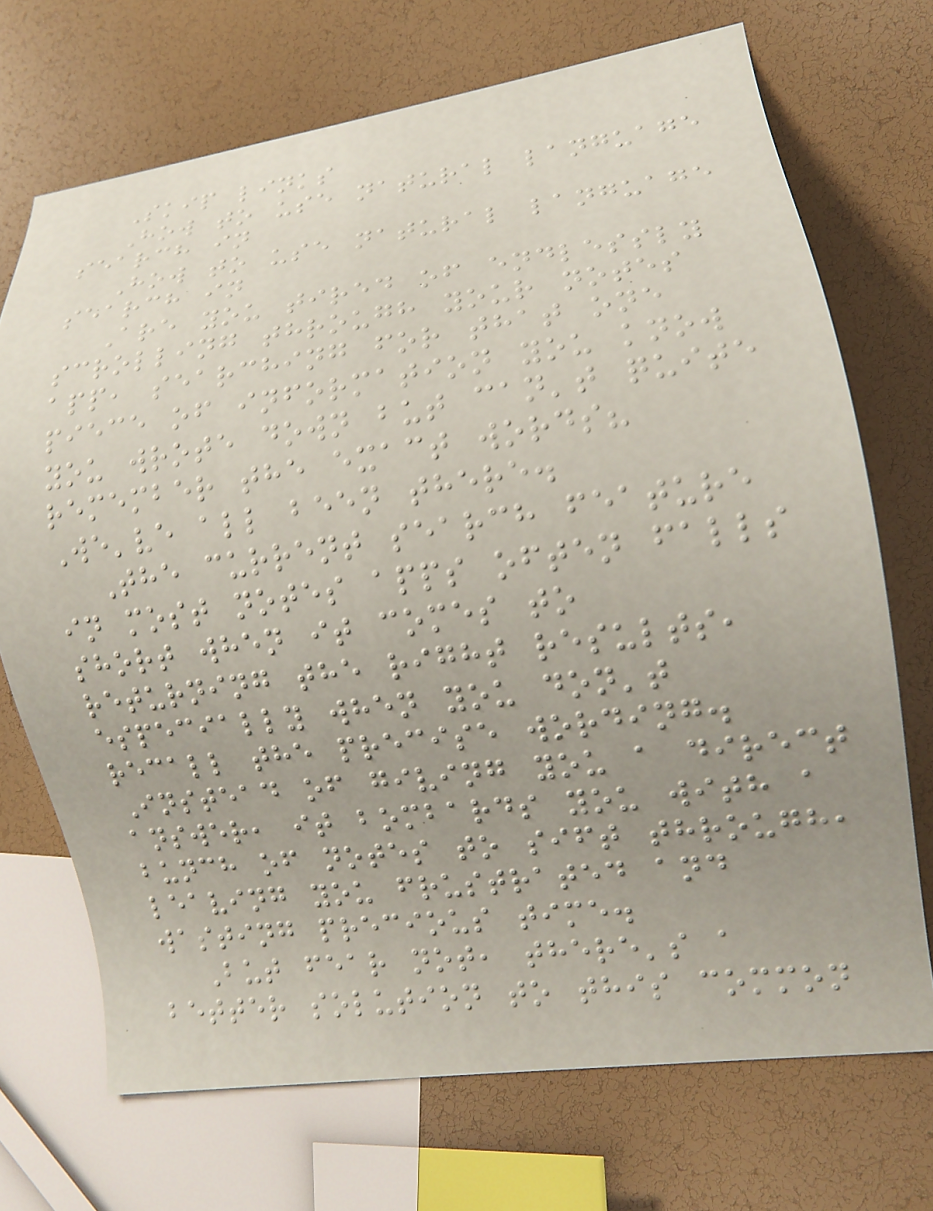Skip links
How to use natural language
search in
How to use natural language
search in
Are you tired of endlessly
scrolling through your notes
app, searching for that one
piece of information you know
you wrote down but can't quite
remember the exact words?
We've all been there.
The current search feature
in most notes apps often falls
short when it comes to
returning the right results,
especially when you don't
recall the precise wording.
Instead of giving you a direct
answer, it bombards you with a
bunch of notes to sift through,
leaving you frustrated and
wasting precious time.
But fear not, there's a
better solution to this common
